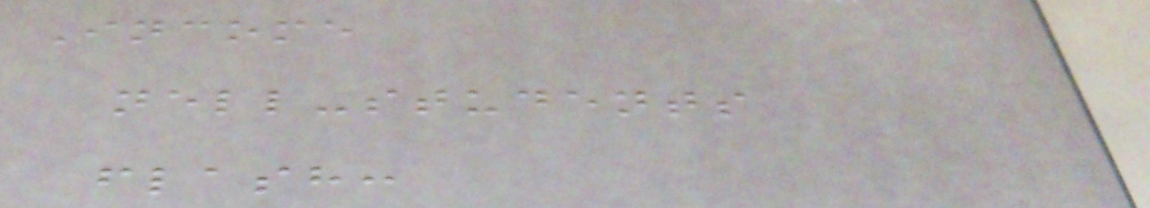Income
nell-students
flash:
